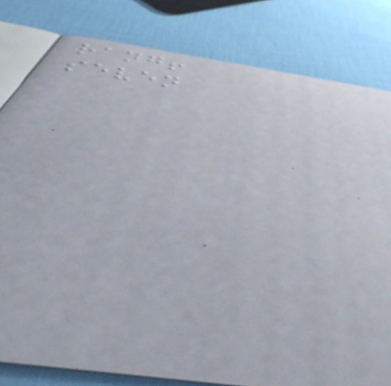rang!
seven
